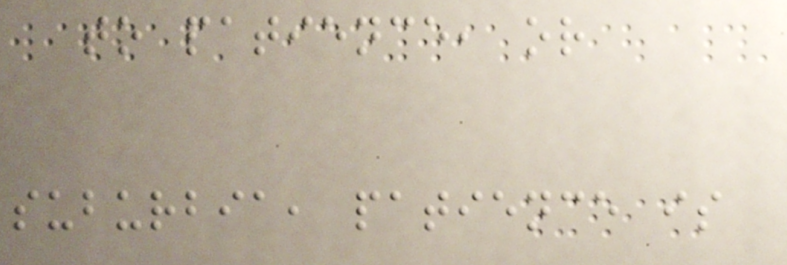to patience, or
suburbia, patience is
